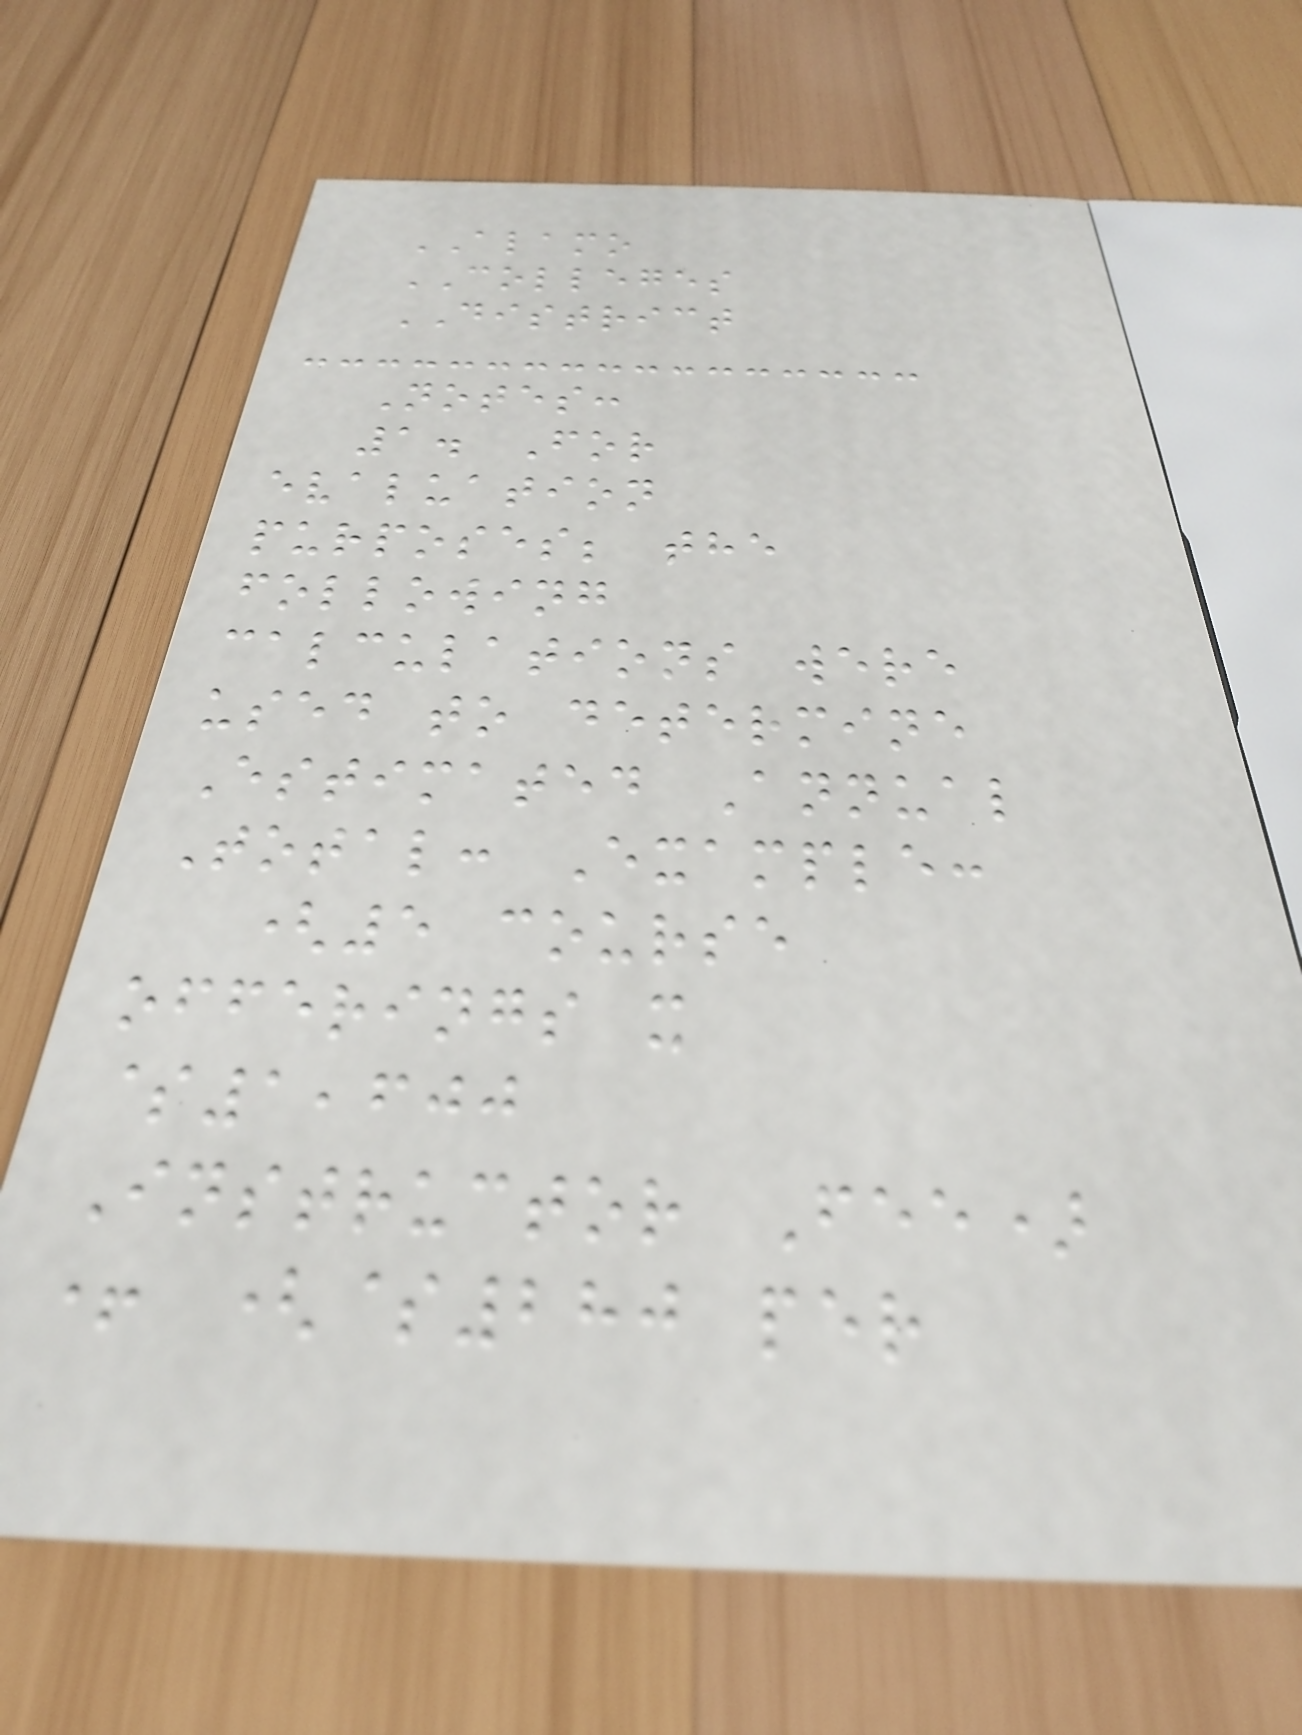ALAMO
COLLEGES
DISTRICT
Notes:
1. For
evaluation
purposes; the
following
calculations were
used to determine
Estimated Annual
Total: Example:
(5 course
offerings x
$1,600
Instructor Fee)
+ ($280 per
